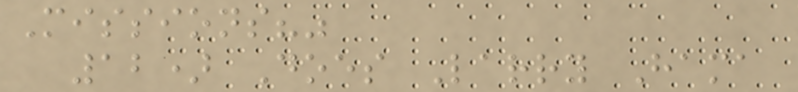Missions?"
12) Does Larry Hama
